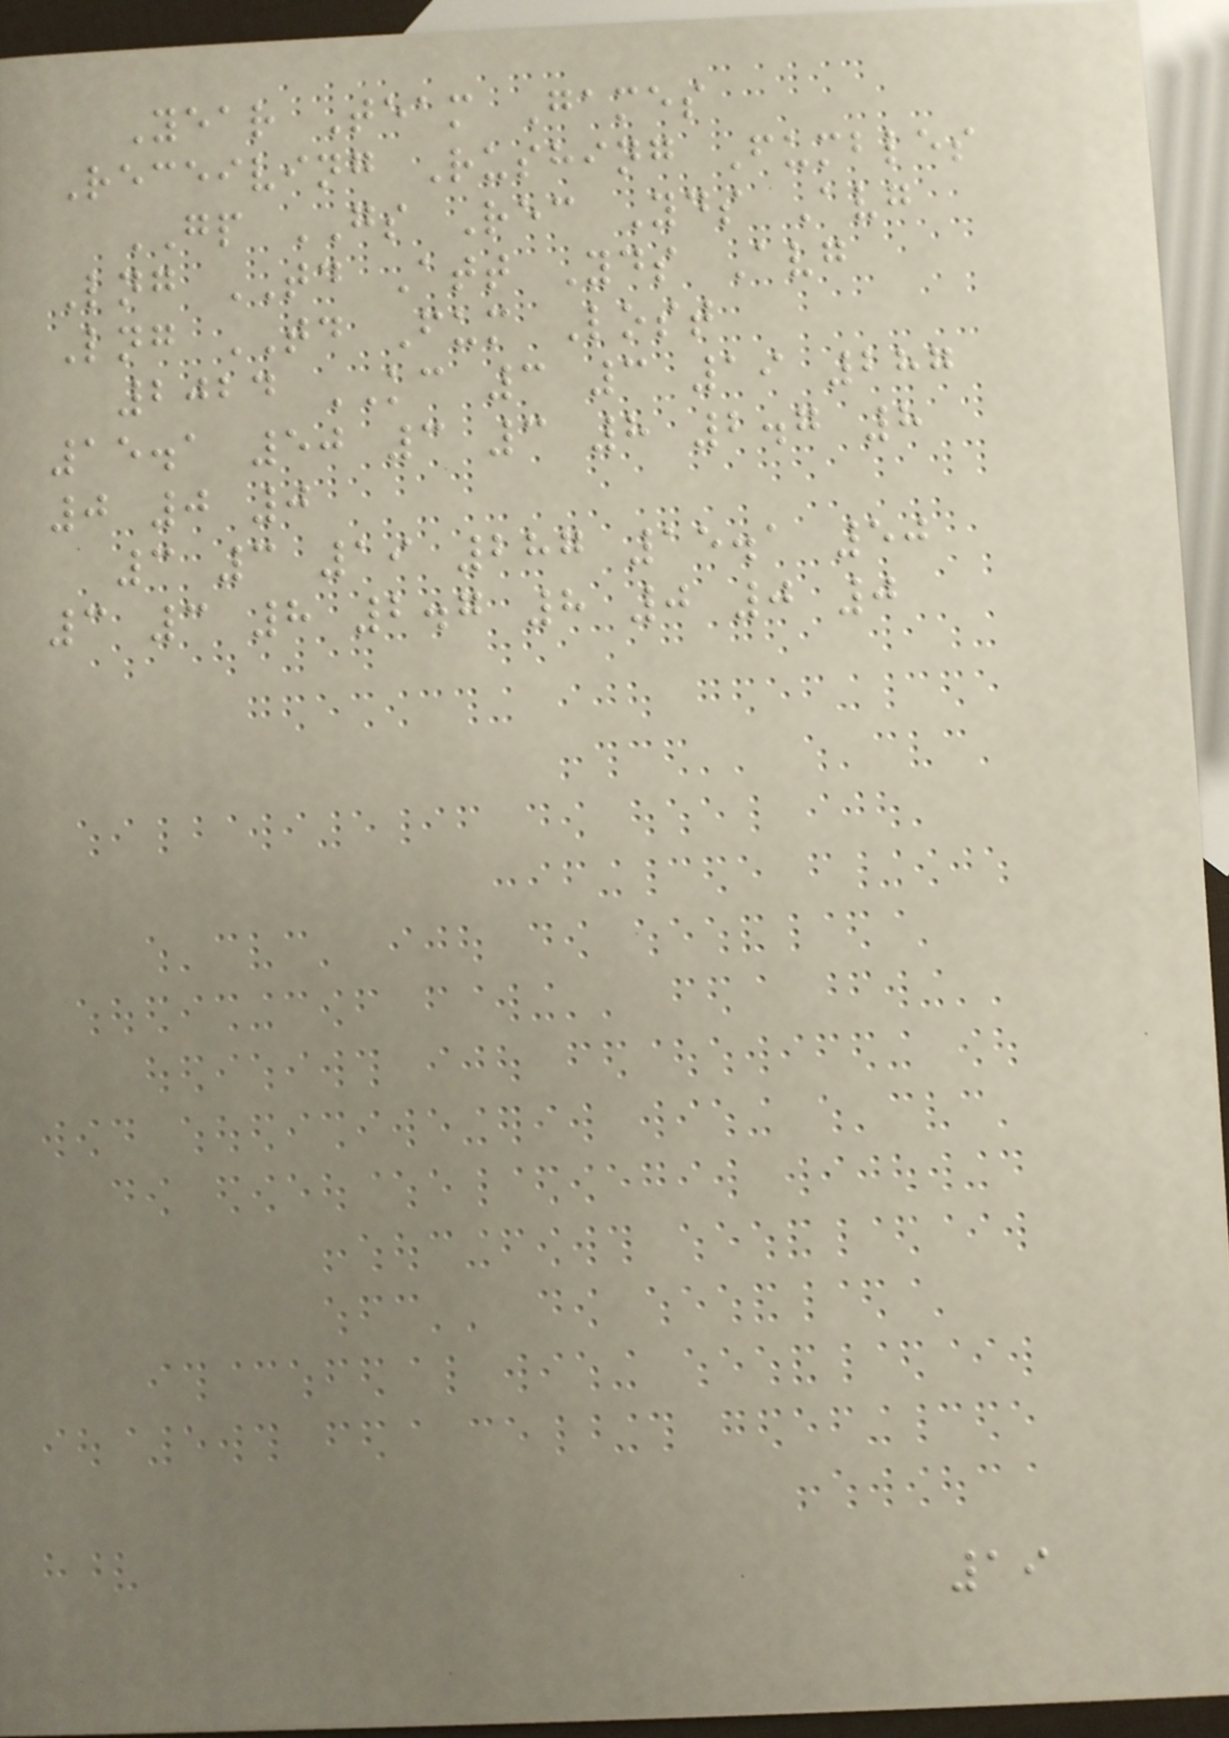Year Team Games
Receiving Rushing Fumbles
GP GS Rec Yds Avg
Lng TD Att Yds Avg
Lng TD Fum Lost
2024 KC 3 3 19 287
15.1 50 3 3 8 2.7 8
0 0 0
3 3 19 287 15.1 50
3 3 8 2.7 8 0 0 0
19
